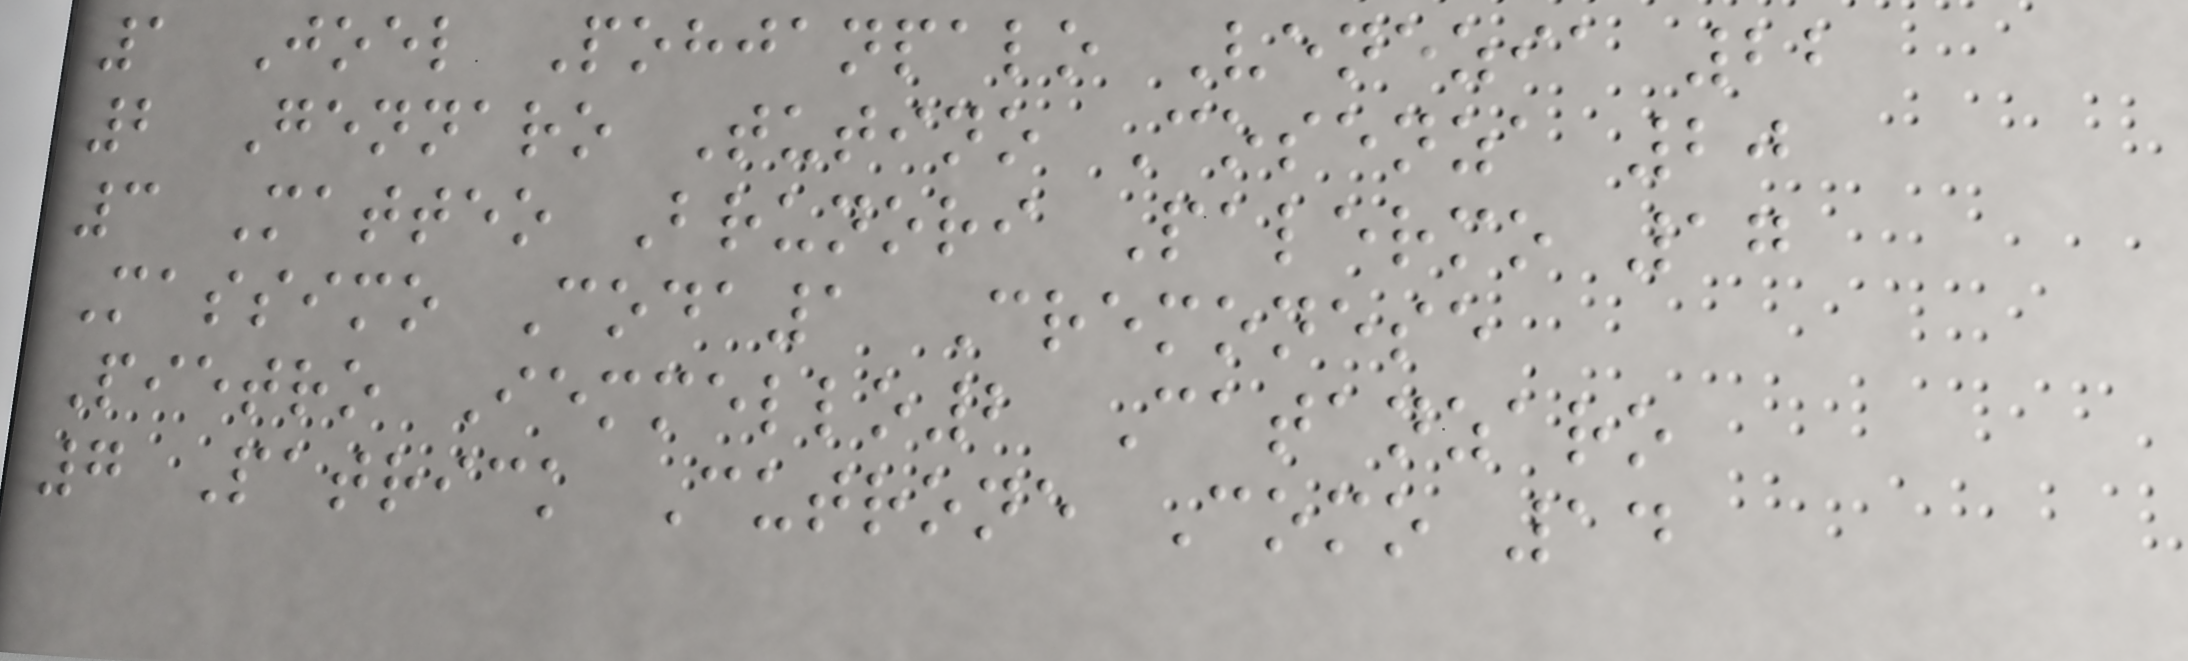1 Joel Pohjanpalo Venezia 22
2 Gennaro Tutino Cosenza 20
3 Matteo Brunori Palermo 17
Massimo Coda1 Cremonese
Pietro Iemmello2 Catanzaro
7 Patrick Cutrone Como 14
